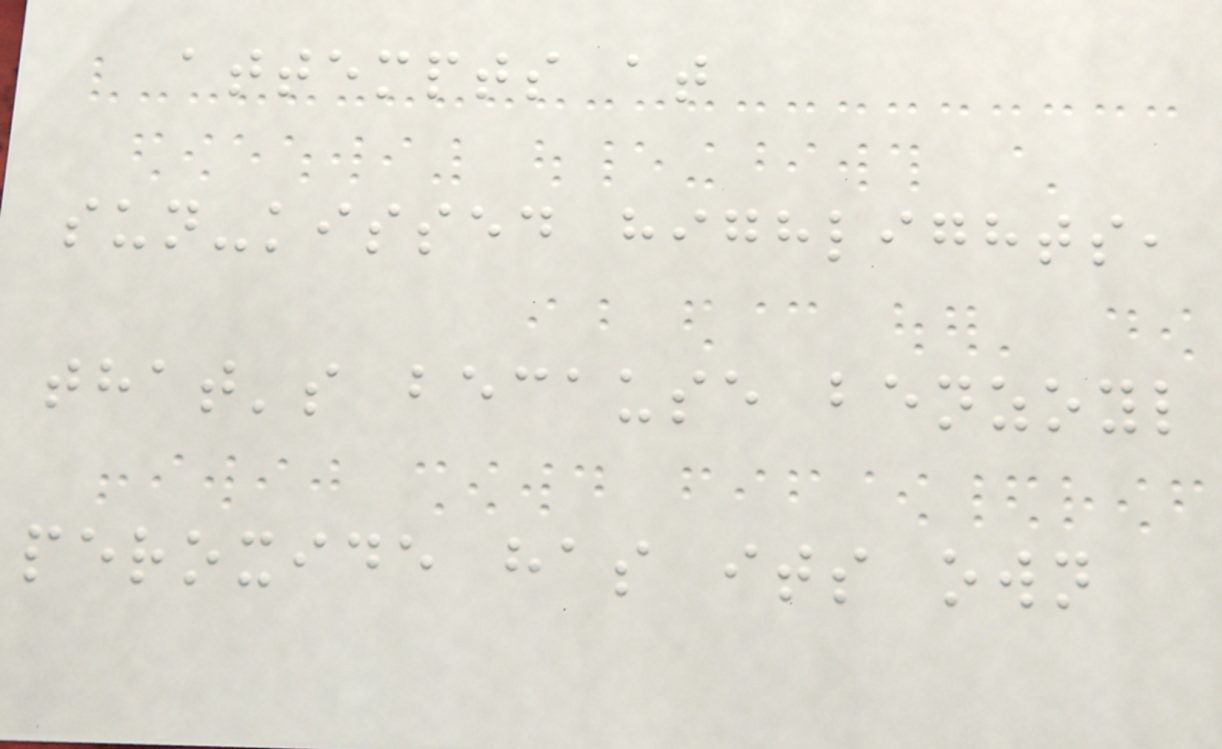attempts at
sun-kissed highlights,
that's because benzoyl
peroxide has its own
